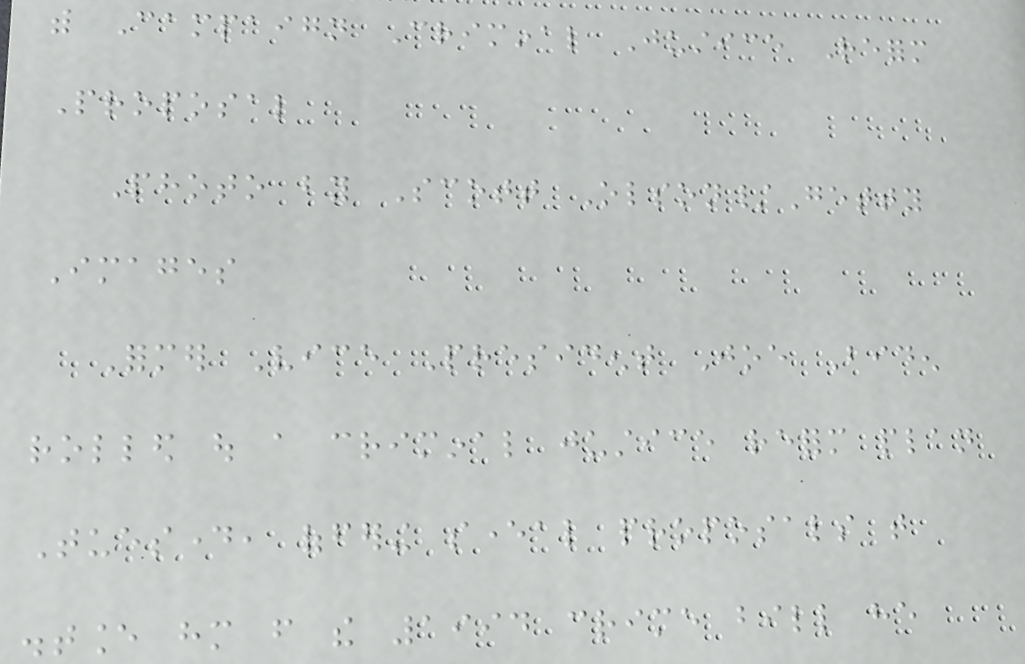with Campaign Criminal Justice Reform
Proposal
Photo by Scott Olson/Getty
Images
Former Vice President Joe Biden
rolled out a criminal justice reform plan
Tuesday, offering several proposals that
distance him from the 1994 crime bill he
